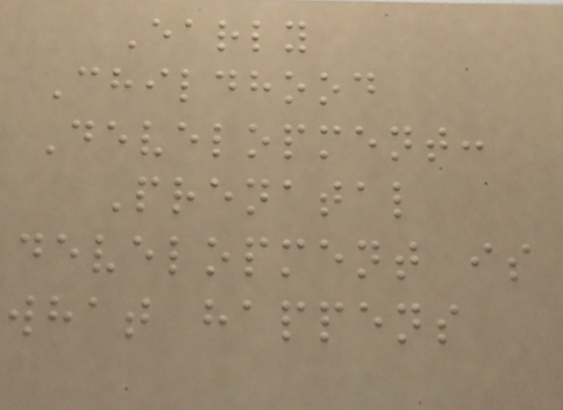Early
Childhood
Development:
Prenatal
development is
what happens
